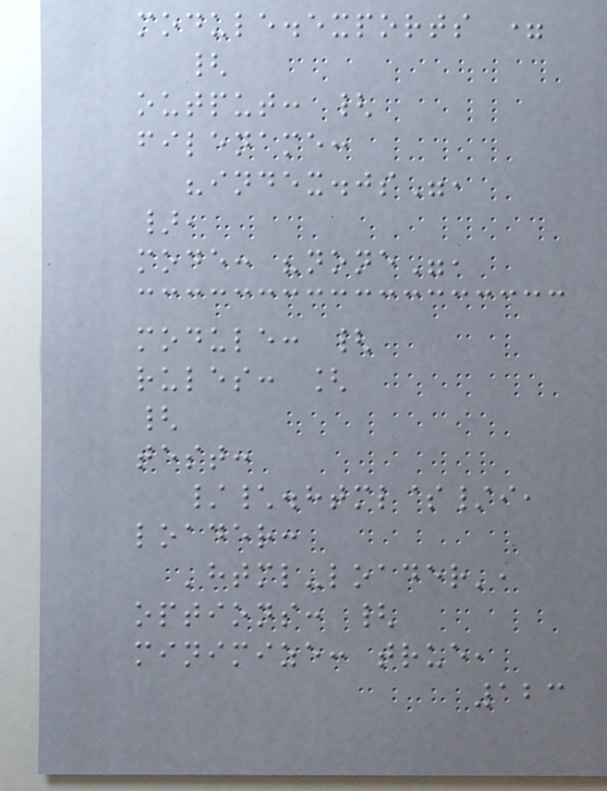module.exports =
{
output: {
filename:
"index.js",
},
mode: "none",
module: {
rules: [
{
test:
/\.html$/i,
loader:
'html-loader',
options: {
minimize: true,
123
